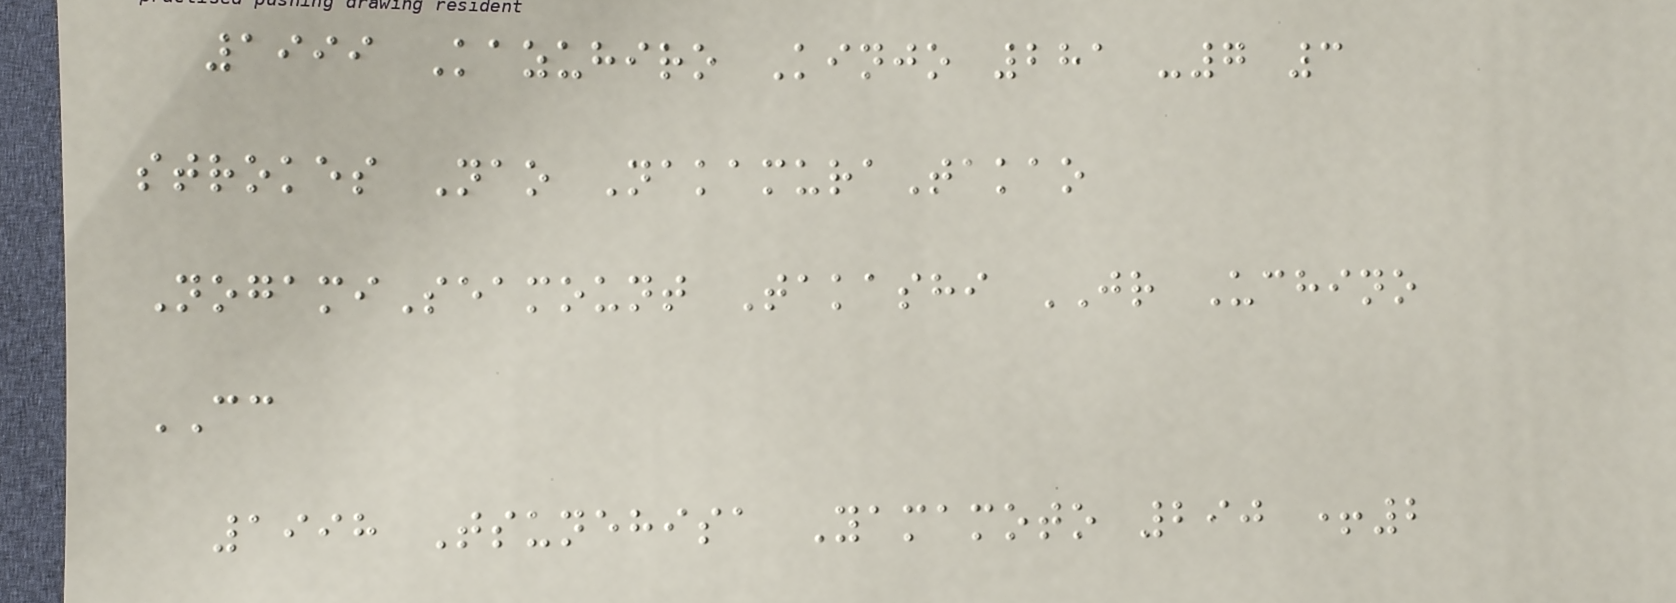1999 Kazuhiro Kinjo 281 -7 3
strokes Nao NakamuraTakao
NogamiSeamount Takashi JR Uchino
CC
1998 Tsunehisa Yamamoto 290 +2
